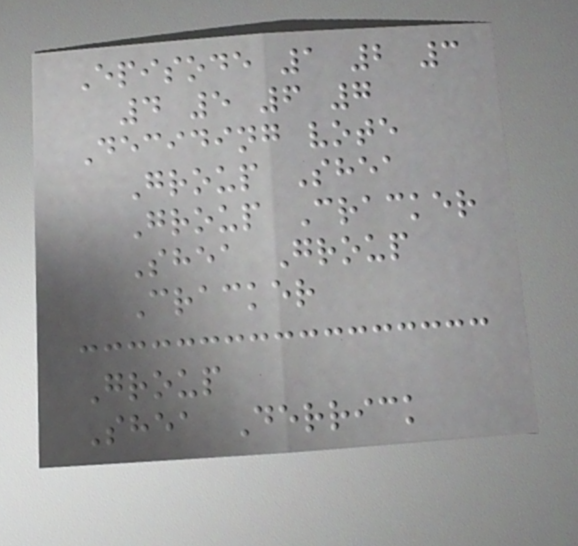Episode 1 2 3
4 5 6 7
Deciding vote
Group Shea
Group Cracker
Shea Group
Cracker
Group
Shea Derrick
